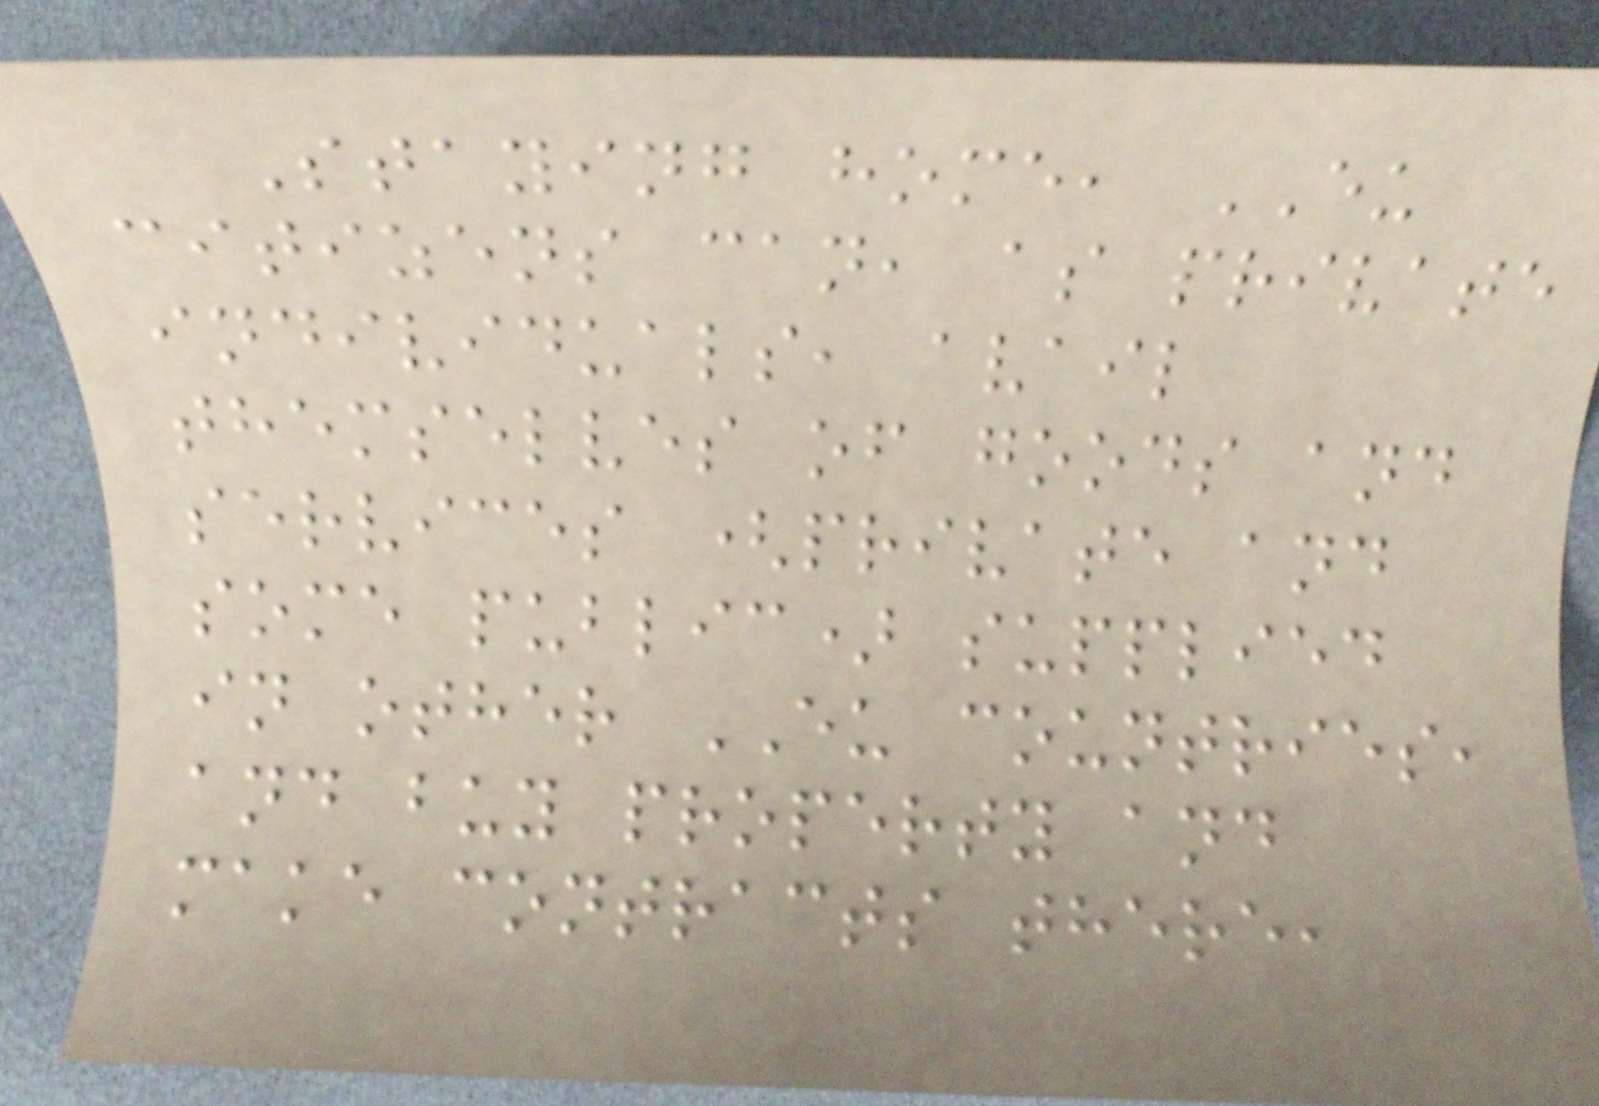Staying home, EU
citizens can, as private
individuals, avail
themselves of goods and
services (private and
some public) supplied
in other EU countries,
and buy property and
make contracts there,
